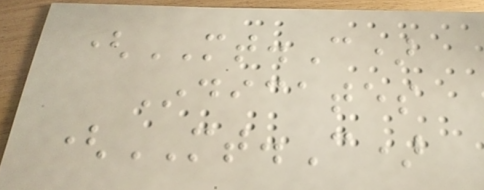(MT.C)
Indicates
(MT.C)
